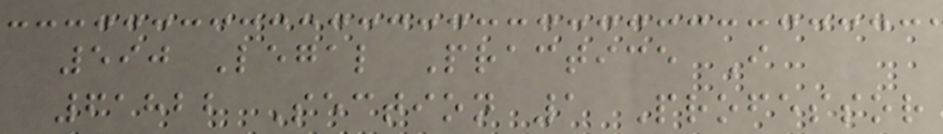590 Legal Practice I
61822 Section 1 Professor
